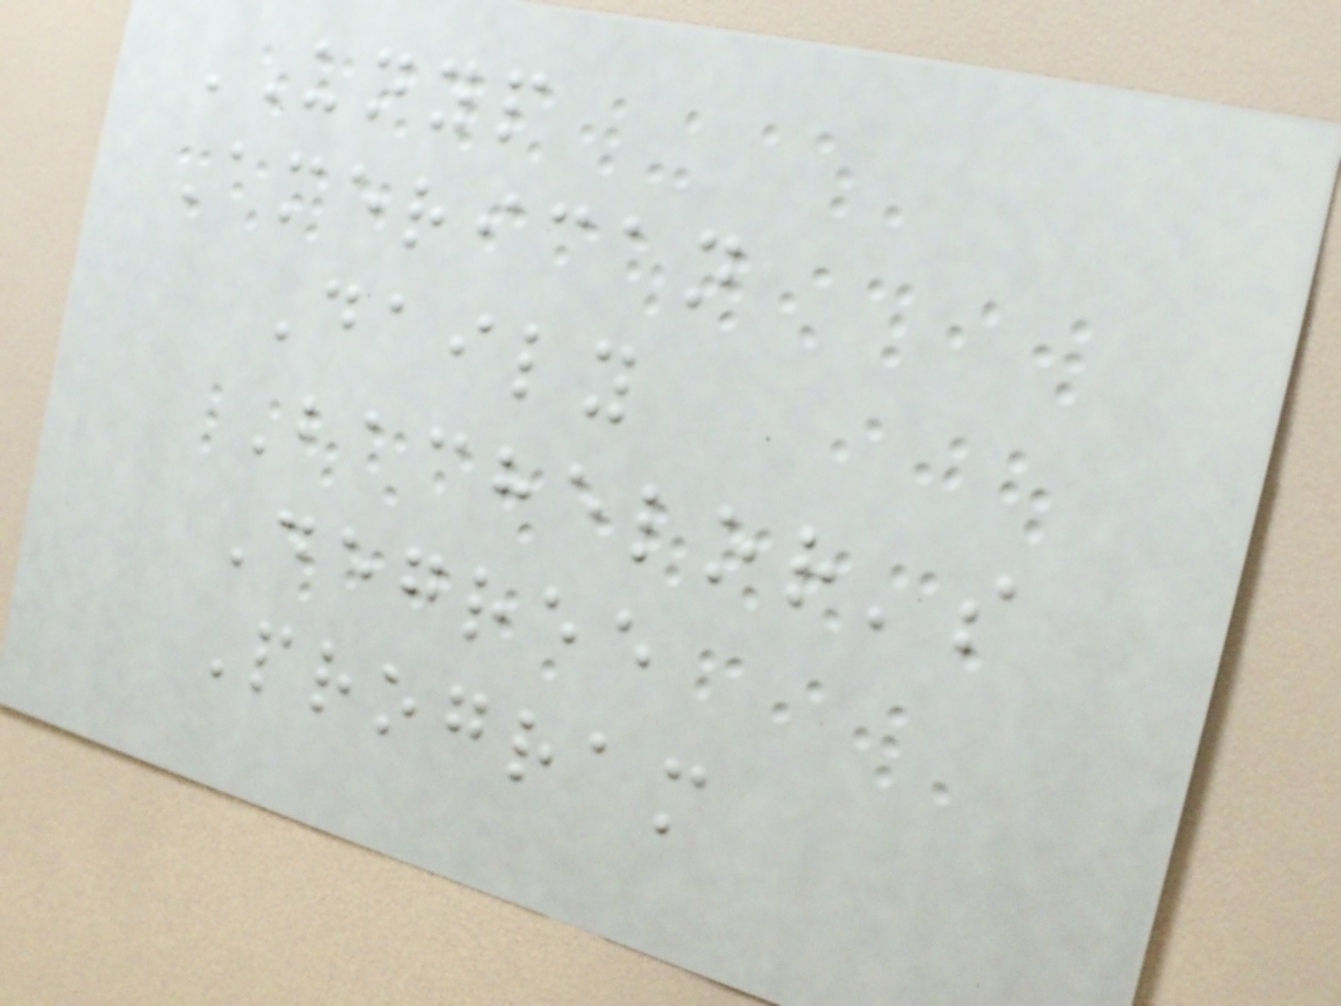UNYP
American
Daily
Bachelor's
Degree
Program
